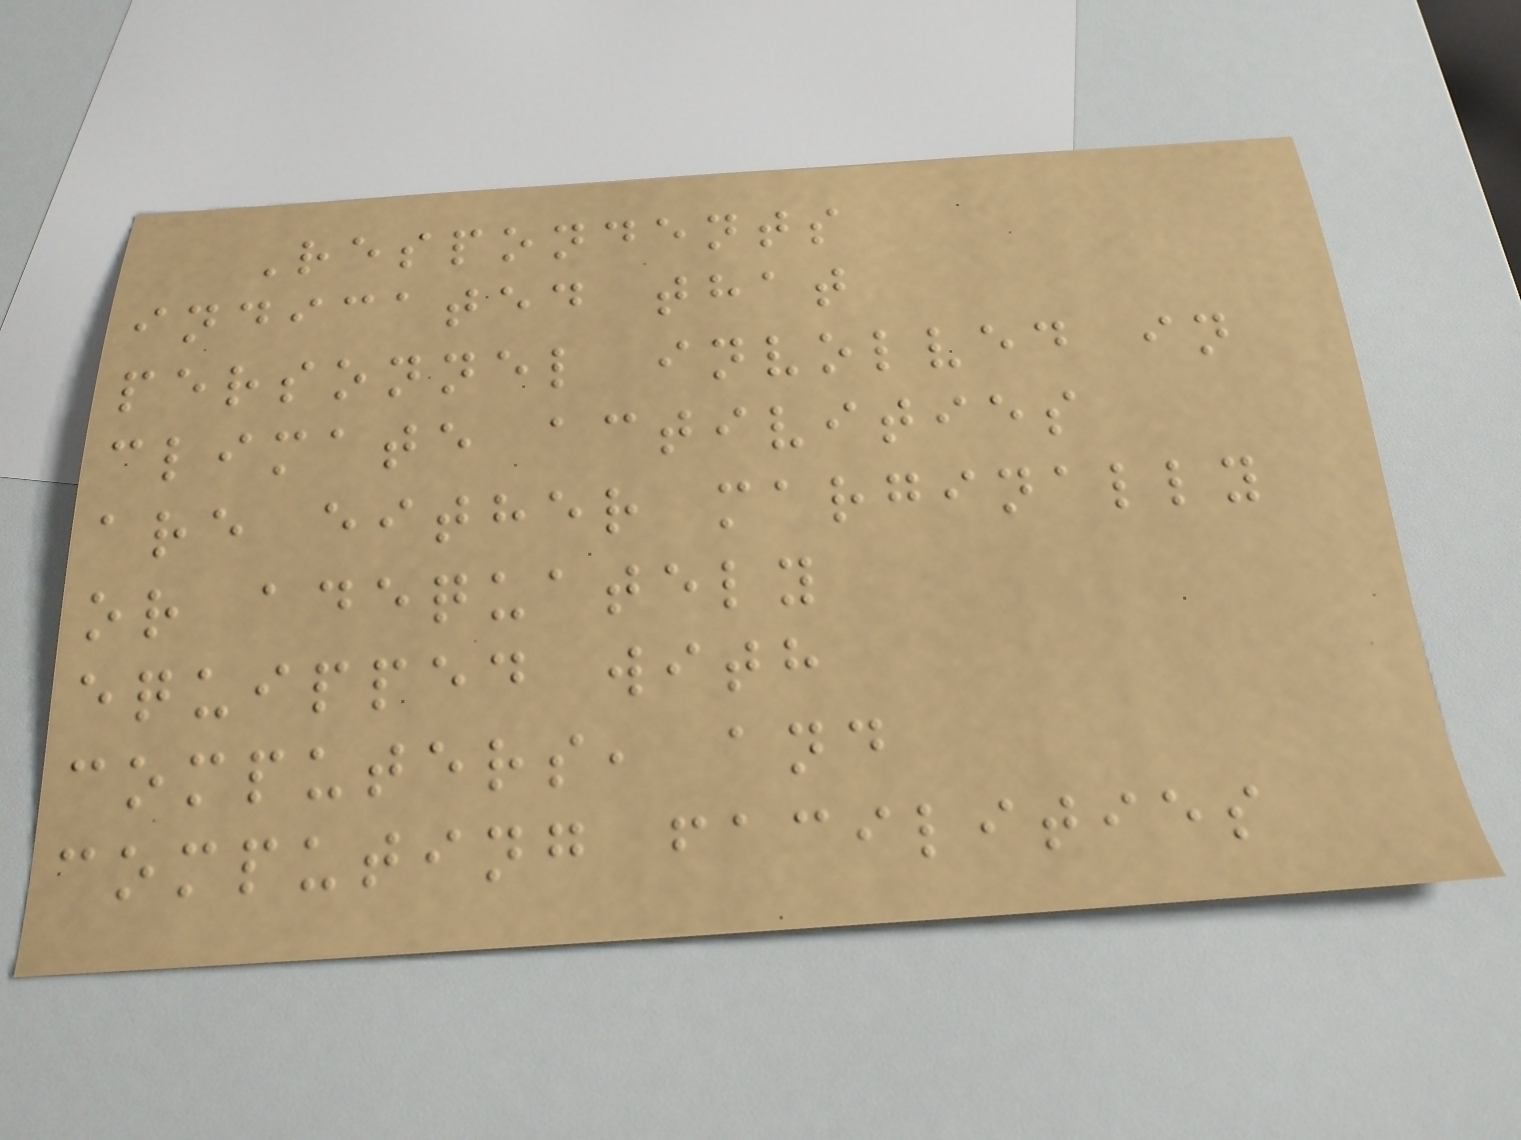Respondents
indicated that
personnel involved in
climate activities
are either marginally
or adequately
equipped with
computers, and
computing facilities
